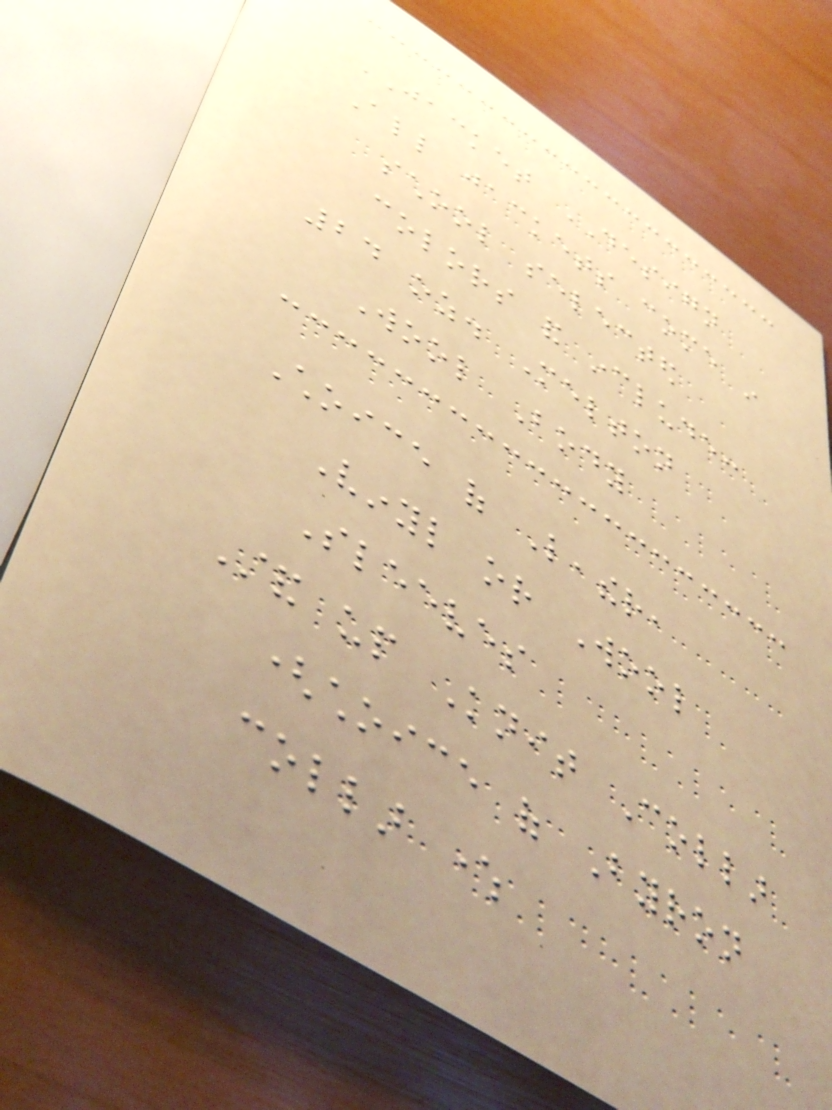JACKET DESIGN
All jackets come in
school selected
colors and include:
24 oz. Melton
Wool Body
Choice of Leather,
Vinyl or Wool
Sleeves
Stand up Knit Collar
(choice of Byron
collar where
